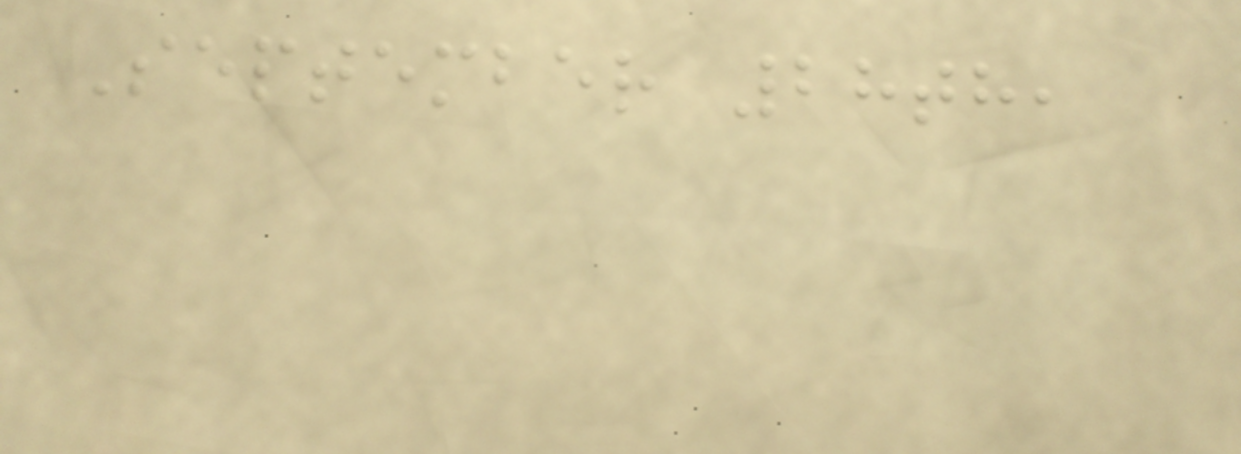September 28th,
